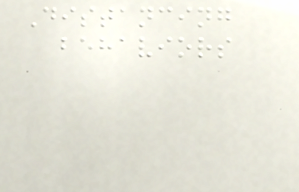Distancing
behaviors
